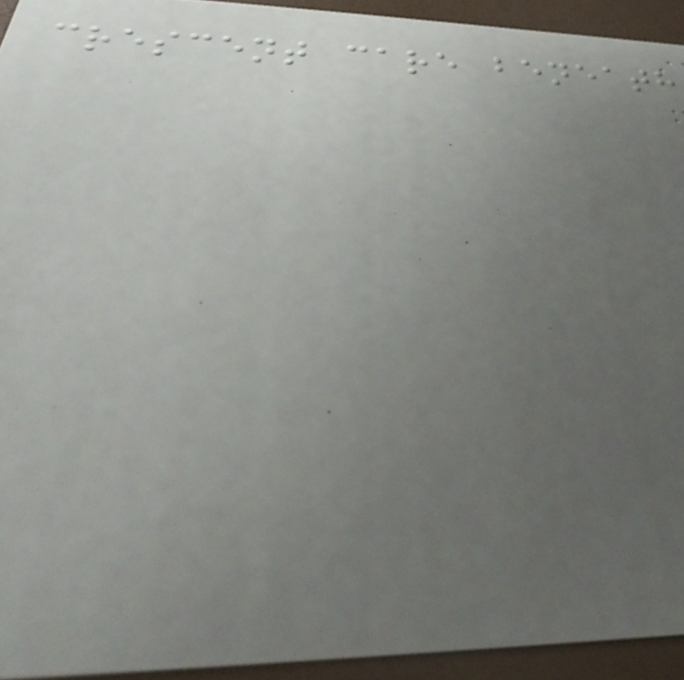crescent care beneath
